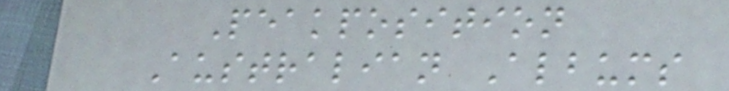Peakposition
Australian Albums
